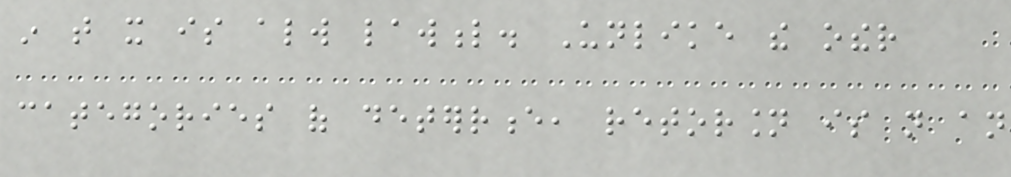in that it is always lawful. Unlike the other
categories of deterrence, retorsion is not an
